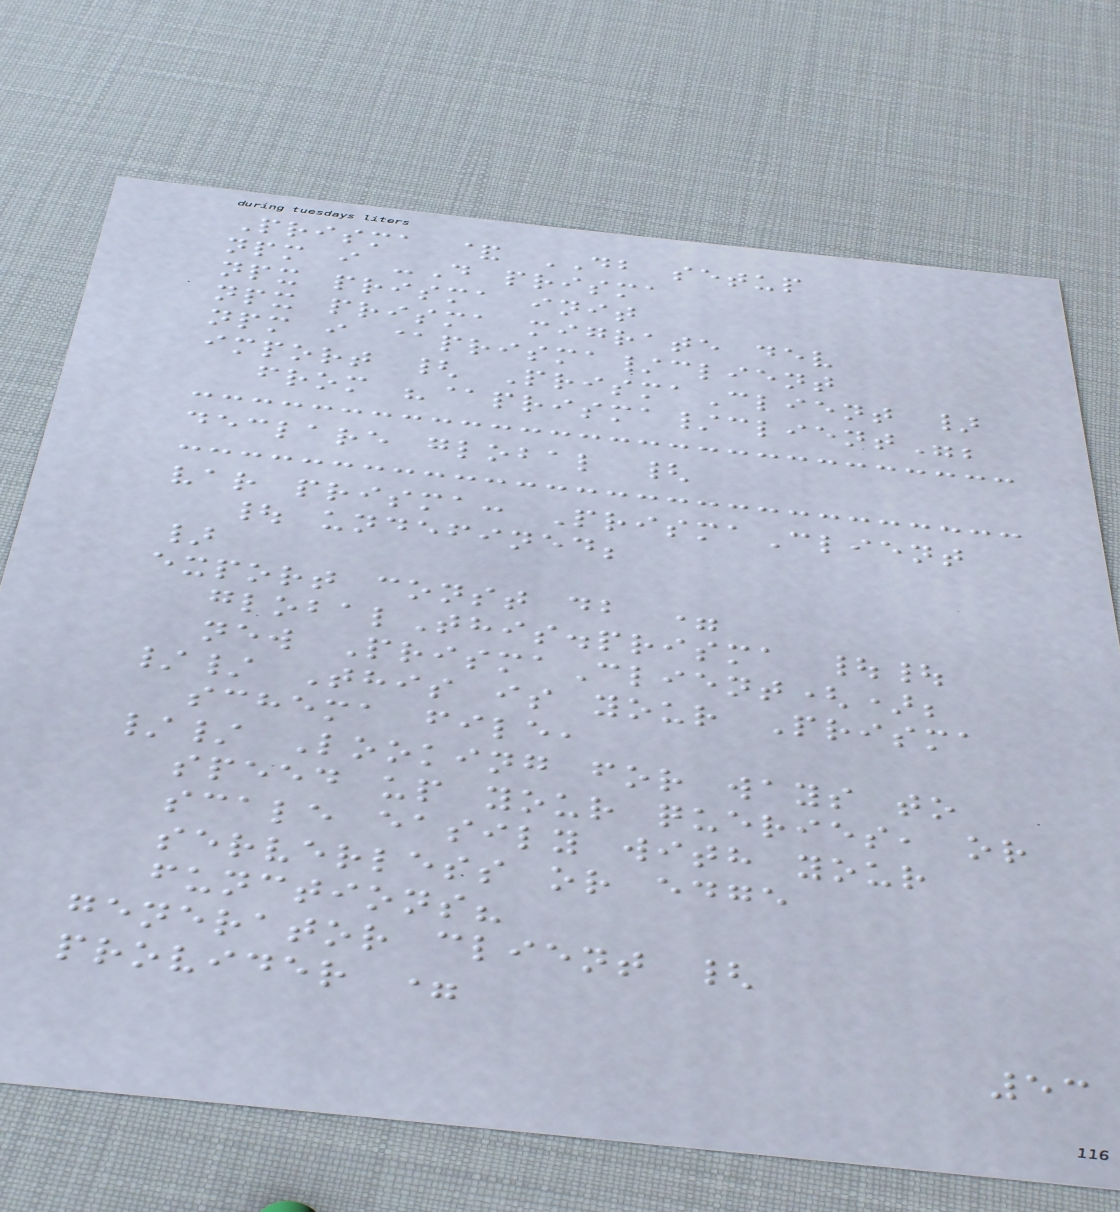Prisma & DB setup
npm i -D prisma
npx prisma init
npx prisma migrate dev
npm i @prisma/client
import { PrismaClient }
from "@prisma/client";
declare global {
var prisma: PrismaClient
| undefined;
}
export const db =
globalThis.prisma ||
new PrismaClient();
// This is your Prisma
schema file,
// Looking for ways to
speed up your queries, or
scale easily with your
serverless or edge
functions?
generator client {
provider =
53
